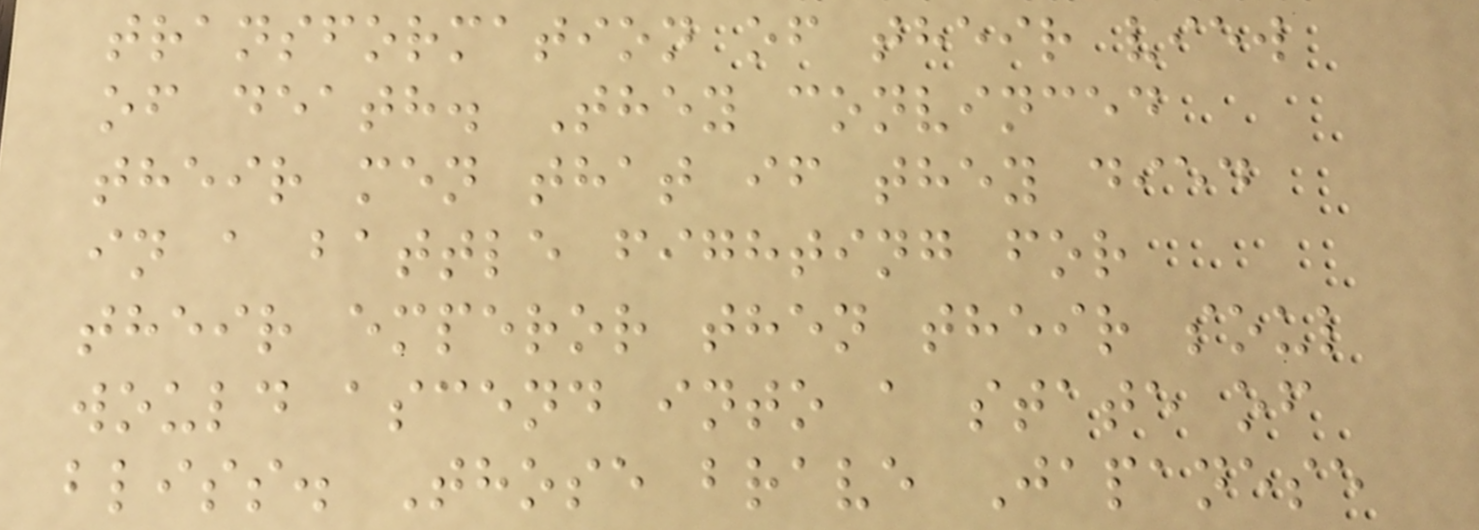transformation of their view
of death. They convinced
their men that if they died
in a battle fighting for
their emperor then their soul
would ascend into a state of
bliss. Those brave Japanese
